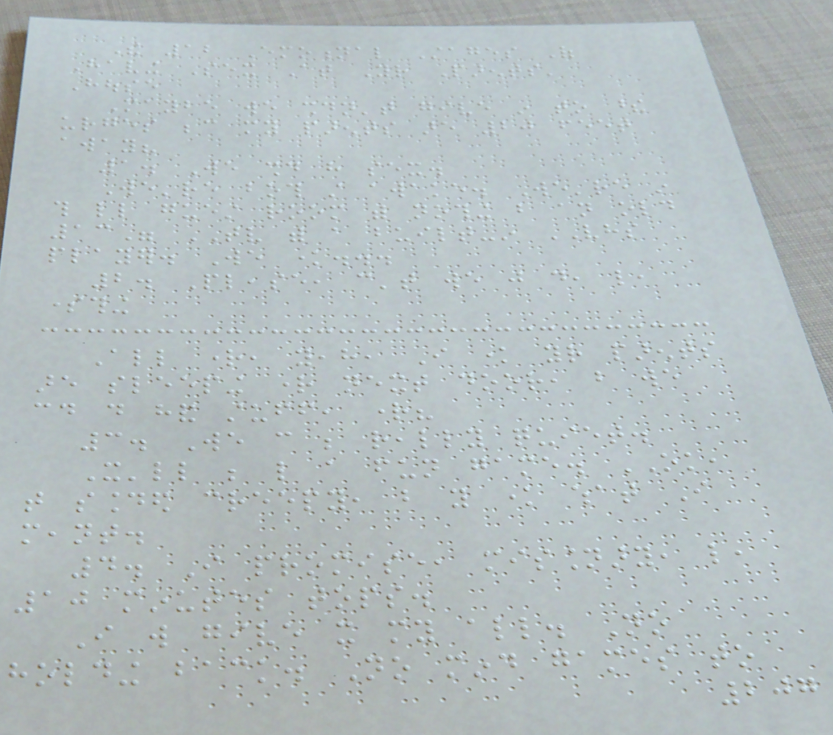The 12 Emotional Stages Of
Having Sex At Your Parents'
House
Maybe we shouldn't give in to these
urges because my parents are 20 feet
away?
1. We should have sex.
We're both still awake. We're in
this little guest room with nothing but an old
13" TV with a built-in VHS
player. We know...
2. Please, can't we just do, like,
something
All right, yeah, I know your parents
are sleeping right next door, but we
could do hand stuff, right?
3. We can be really quiet.
It'll be like a fun game. OK,
that sounded creepy, but you know what I
meant.
4. I promise, missionary, like,
10 minutes tops.
I will give it my all. No
holding back. No mind games to
207
